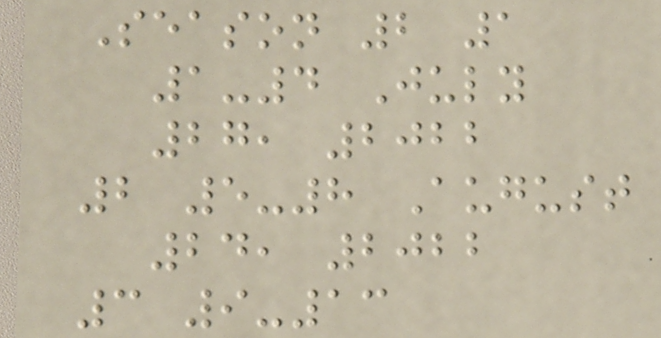Season 2 1
1-4 July
27, 2022
2 5-8 August
24, 2022
3 9-13
